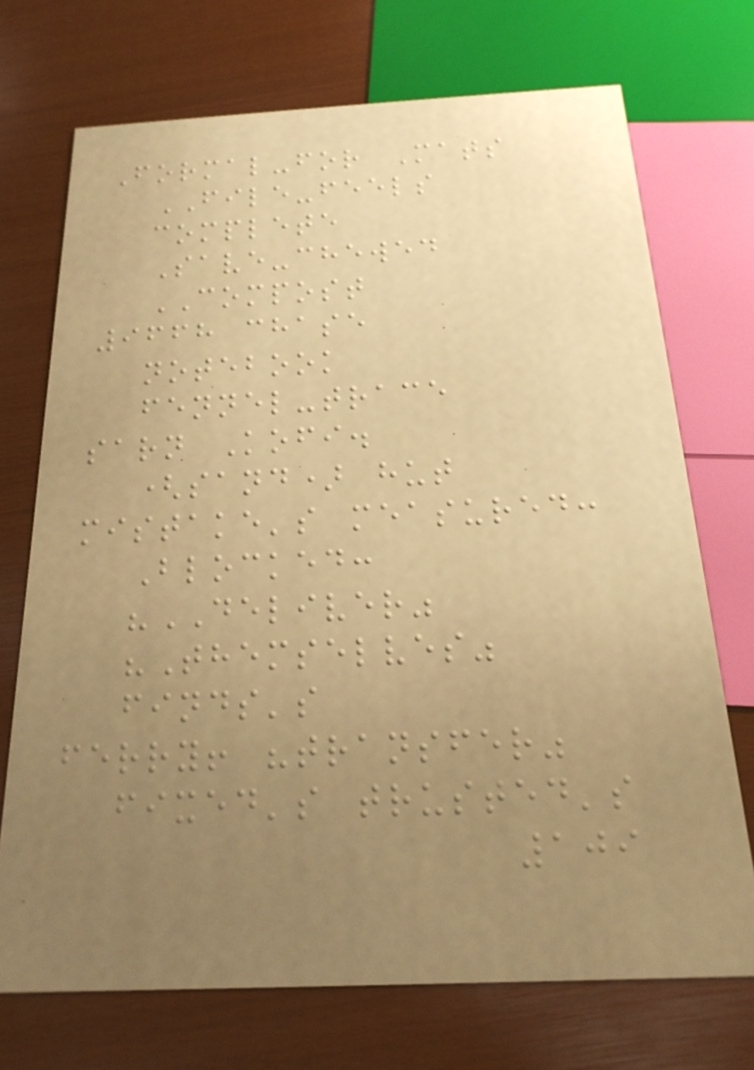Formal-for Mats
FILE-feels
complete
Save-chewed
COMPOST
9668 chase
notebook
fennel-trace
sarn Kofi.
(sand) hut
mistake's measured:
Blocked:
"DELIVER"
"Themselves"
finds's
ferry! "transfer"
fixed's trusted's
109
